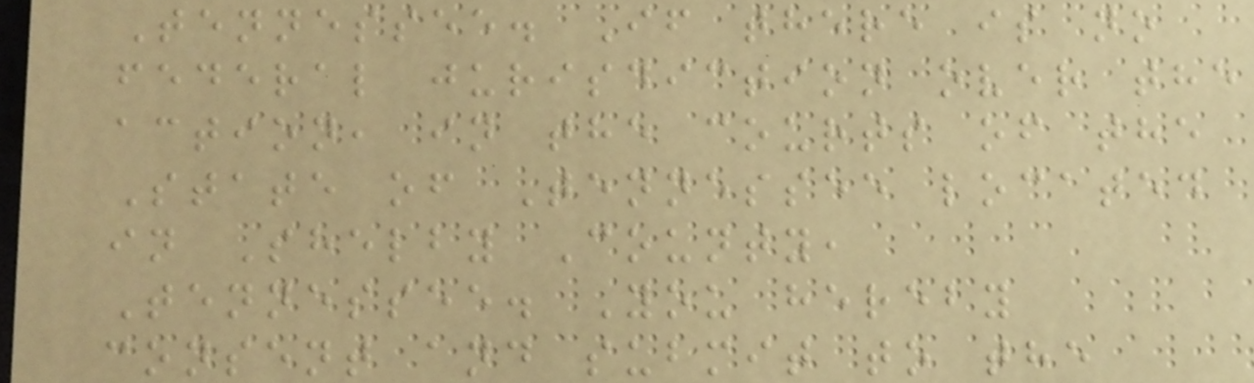Tennessee. If there is no
federal jurisdiction over the
action, in the courts of the
State of Tennessee located
in Shelby County,
Tennessee. You hereby
consent and submit to the
